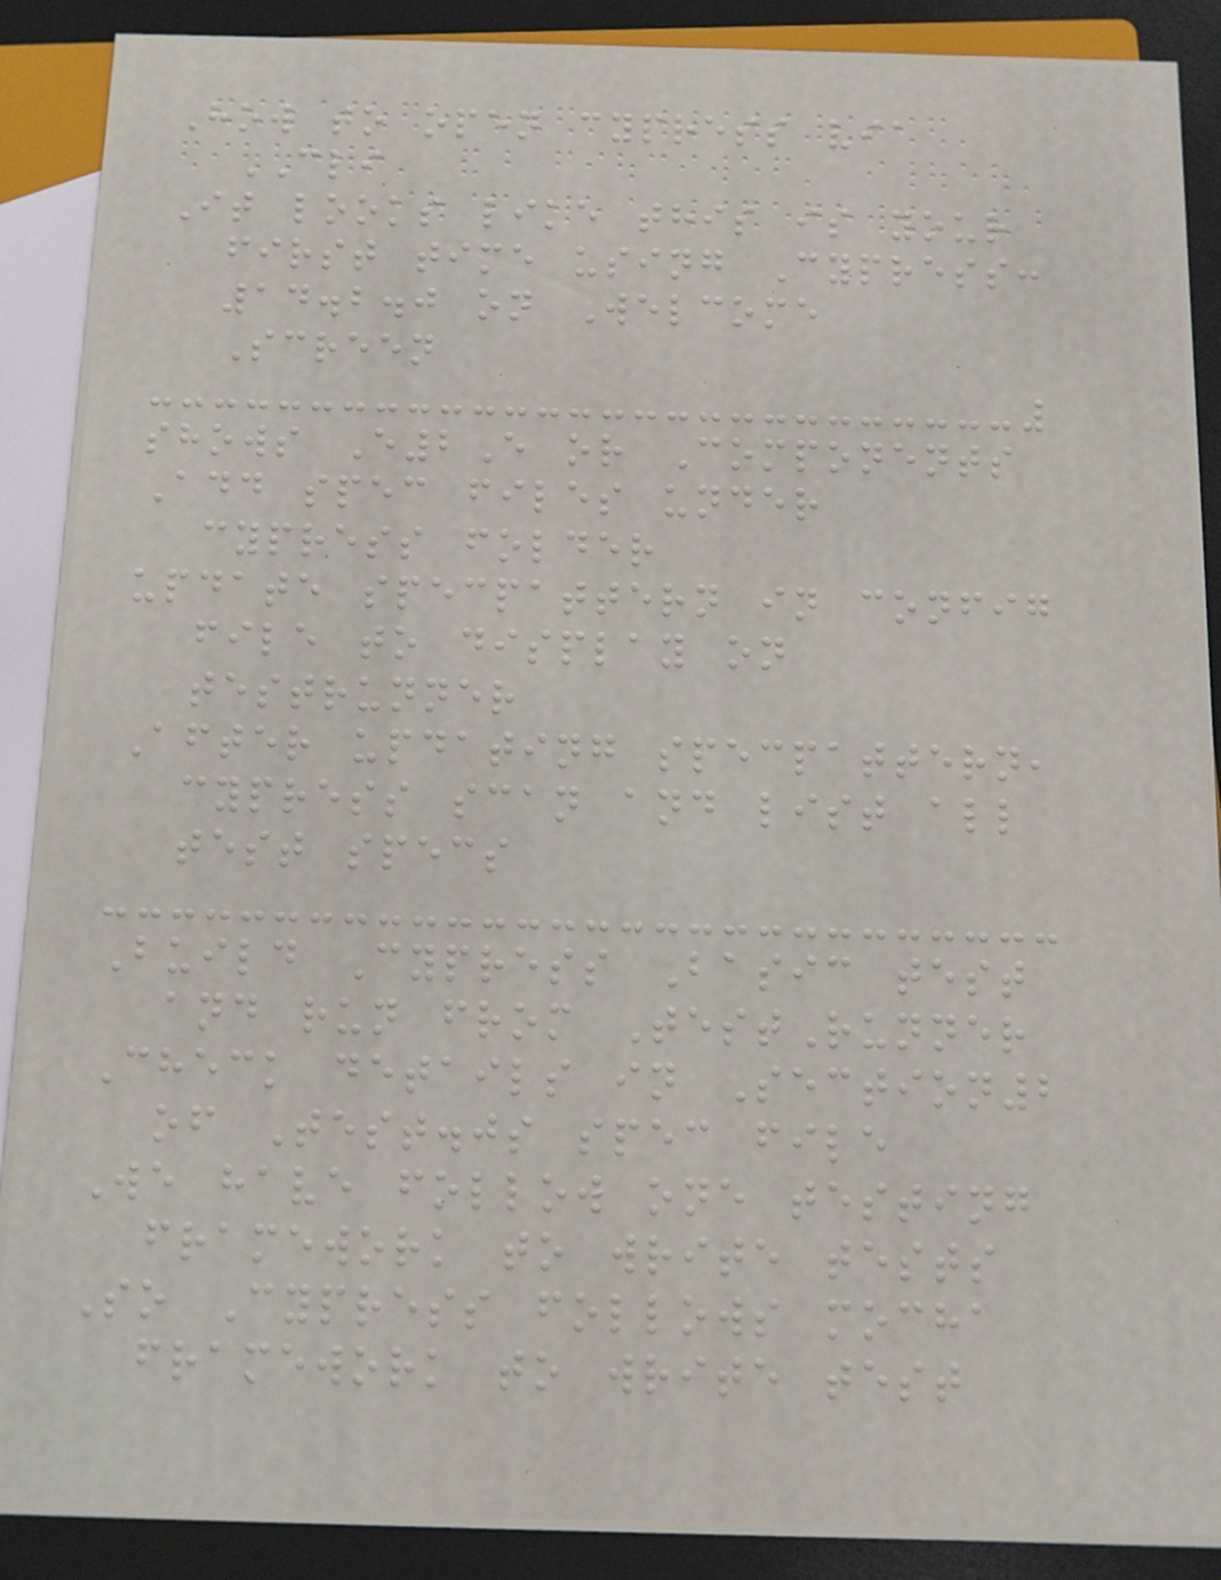How to open cypress via
CLI
It looks like this is your
first time using Cypress:
14.2.0 on Welcome
Screen
shows E2E or Components
Add spec files under
cypress folder
update specpattern in config
file to display on
testrunner
After updating specpattern,
cypress scan and list all
test specs
Build Cypress Basic test
and run from TestRunner
Check details in Section2
of Test.js spec file
We have follow one testing
framework to write tests
So Cypress follows mocha
framework to write test
